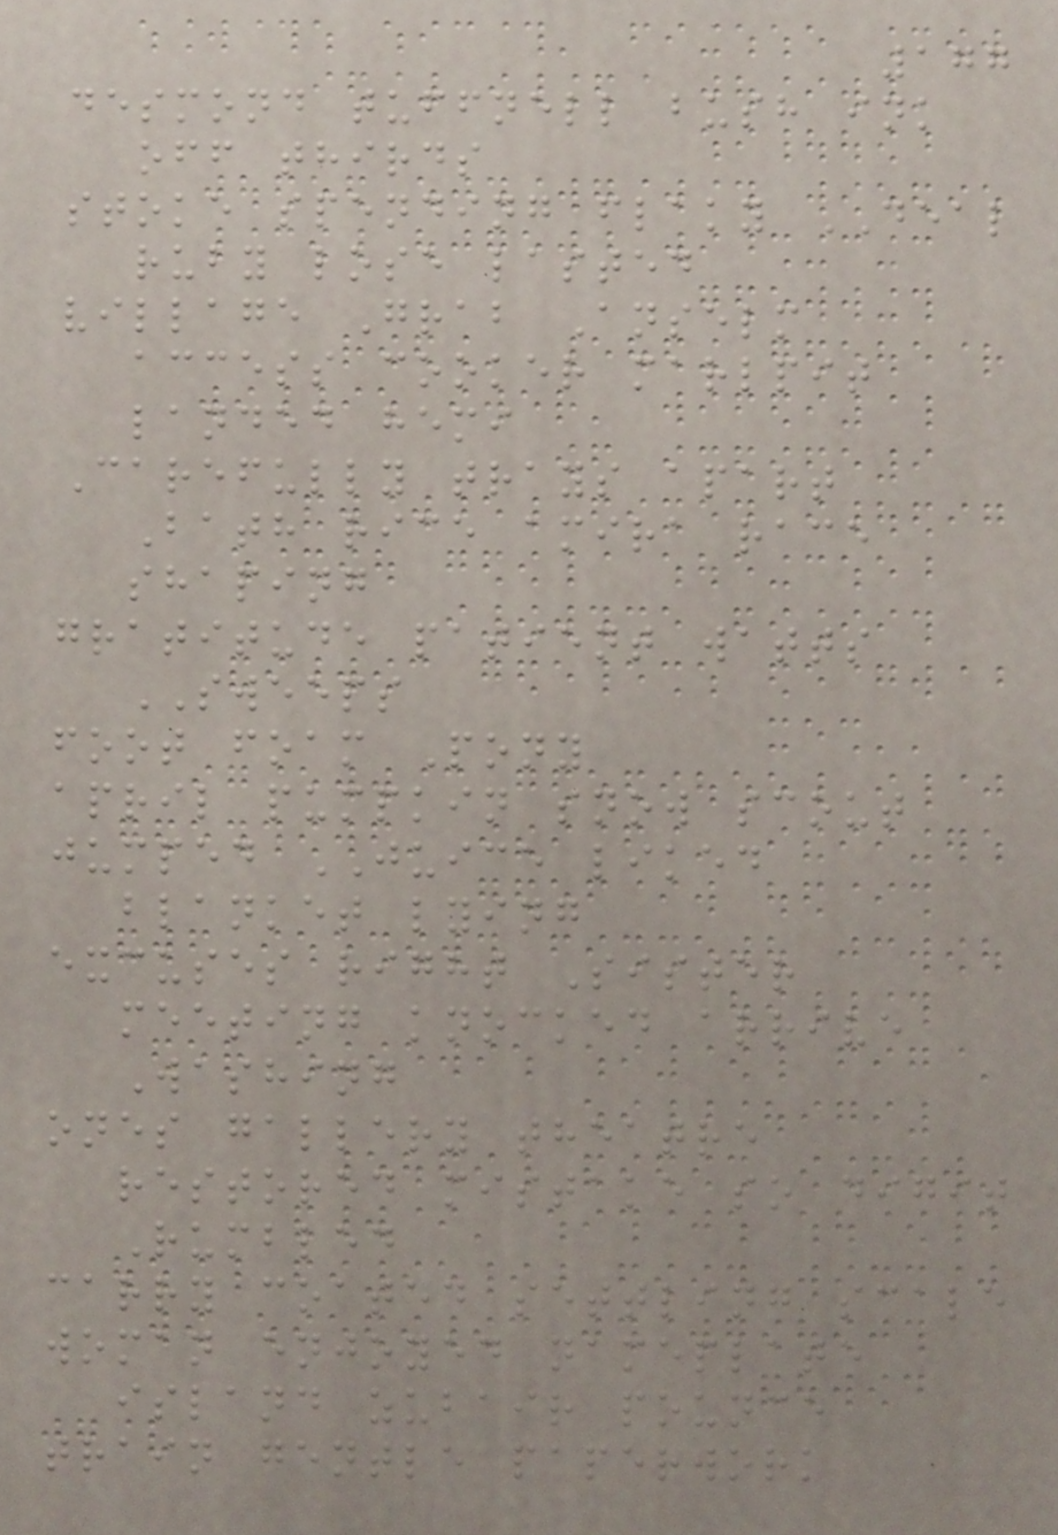177
desmond tuffnell bush ink
off thirds
stoke spending flaky DEAL
ruby lose lasted
village Grab Anselm
access cooker marlpit
landed hemi
Carefully trays apart
Bath rice amira race
shaping
gratitude patient watts
SWEEPS
foot foam Pony
april pumpkin snow scout
jumped JUICE liked
blanket lying
excuses right Sister
meeting knocked arrive
Washing
ones gallery theatre
restored mistake so digit
Rumbled
carry coated settling scale
woman enjoyed nameplate
island zubair pounce
train gentle paperwork
